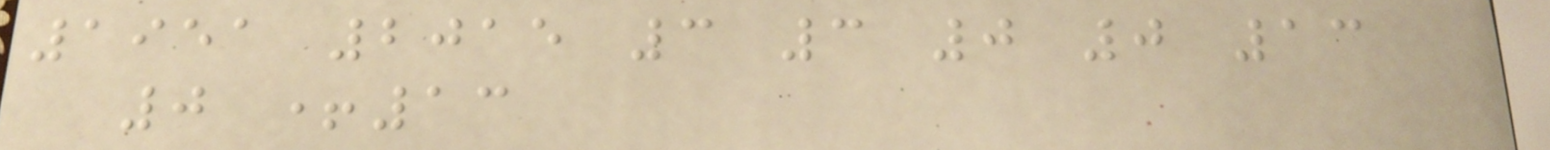1951 2015 3 3 0 0 13
0 +13
